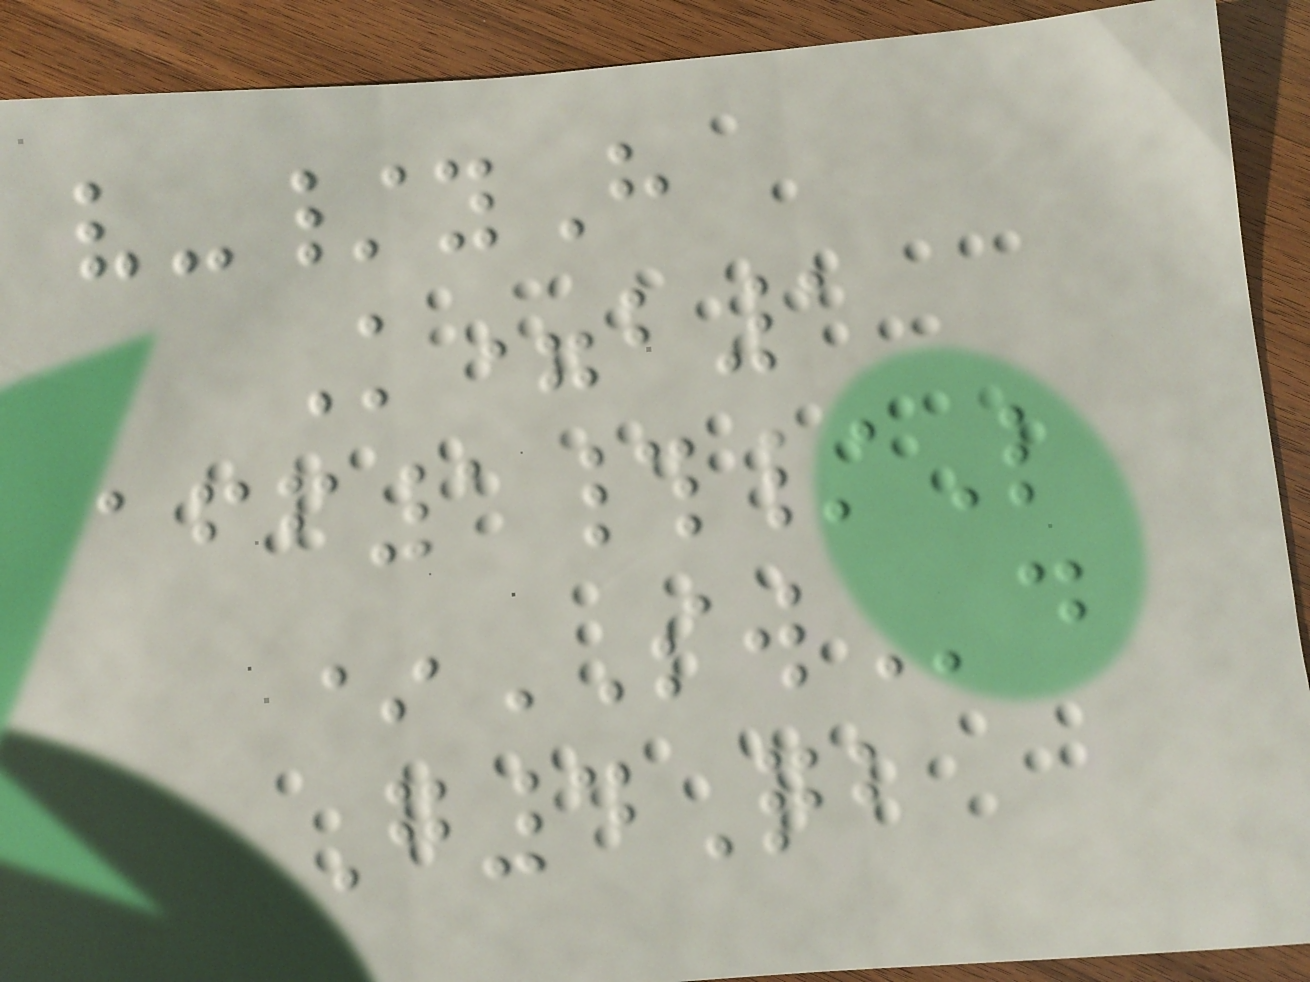v-/yH
K=b1
aff1#/L
*SWd
G4Qb
